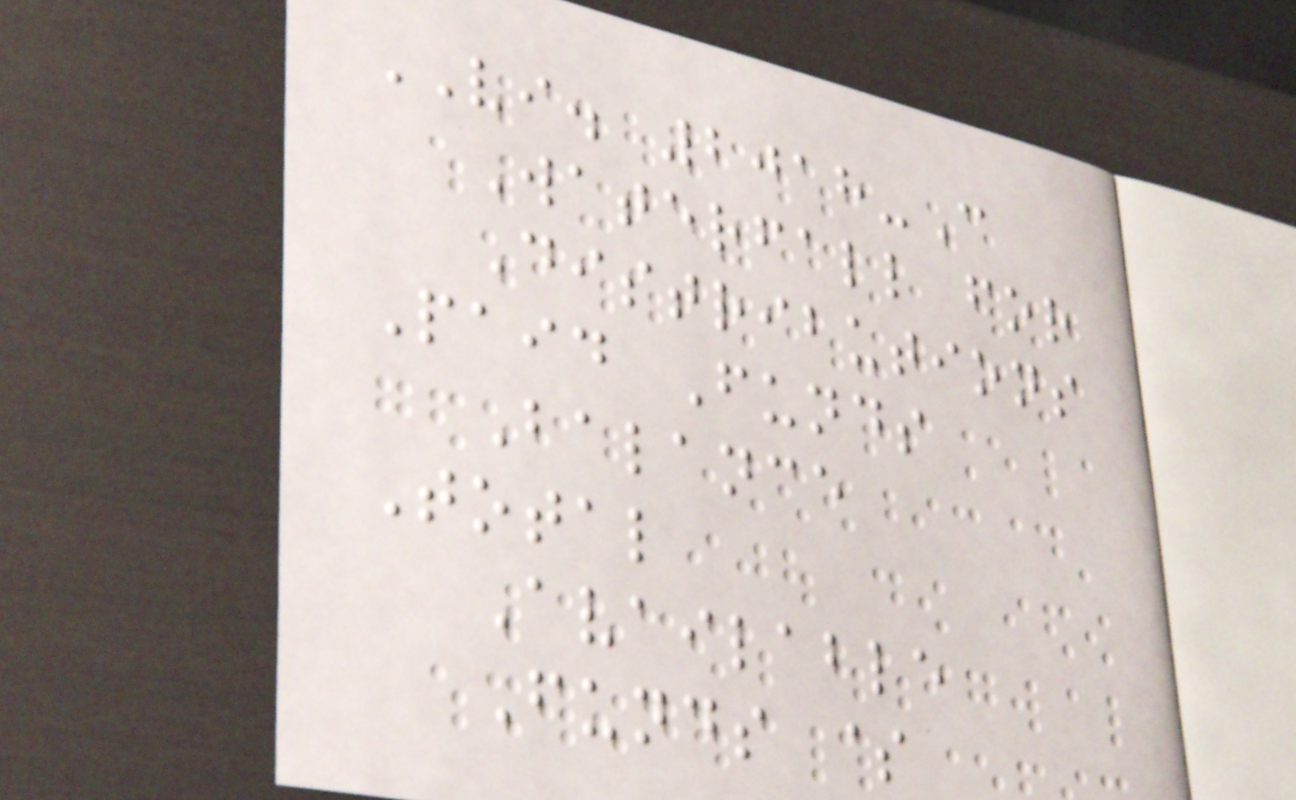VI. 2018-C
Waterfall for
Distributions
Paid Funds
Balance
Total
Available
Funds $
